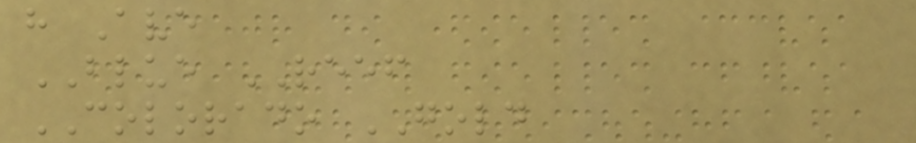h Ave
BLUE REEF
COLORADO GOLD
